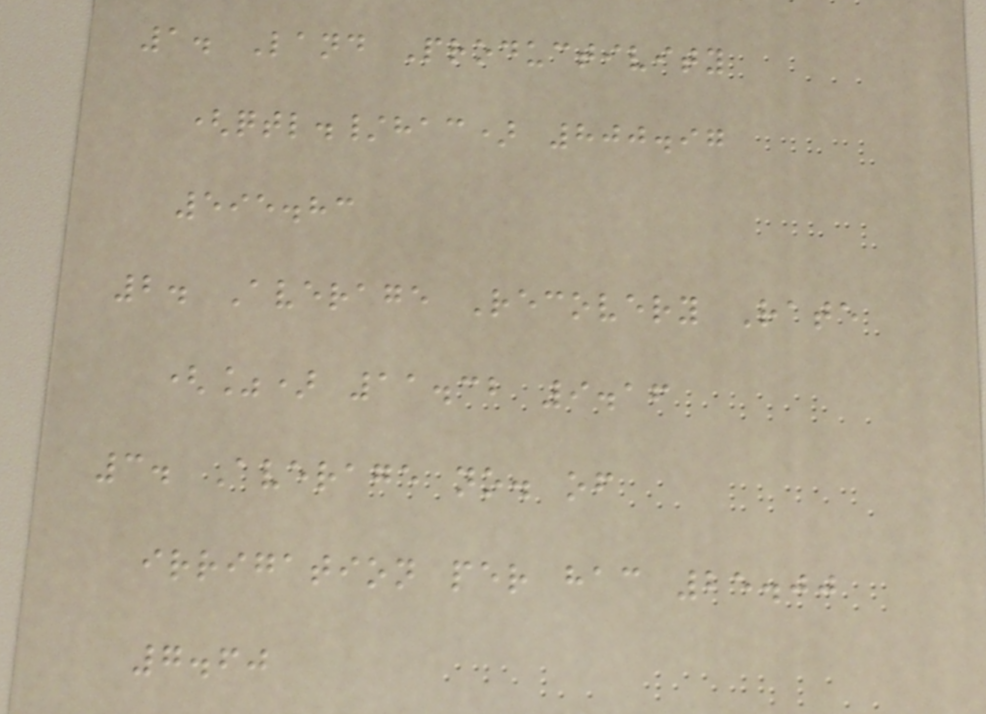1. Land Productivity
(qtl./hac) 800.97
595.83
2. Average Recovery Rate
(%) 11.32 9.16
3. Average no. of
irrigation per hac 25.00
7.60
